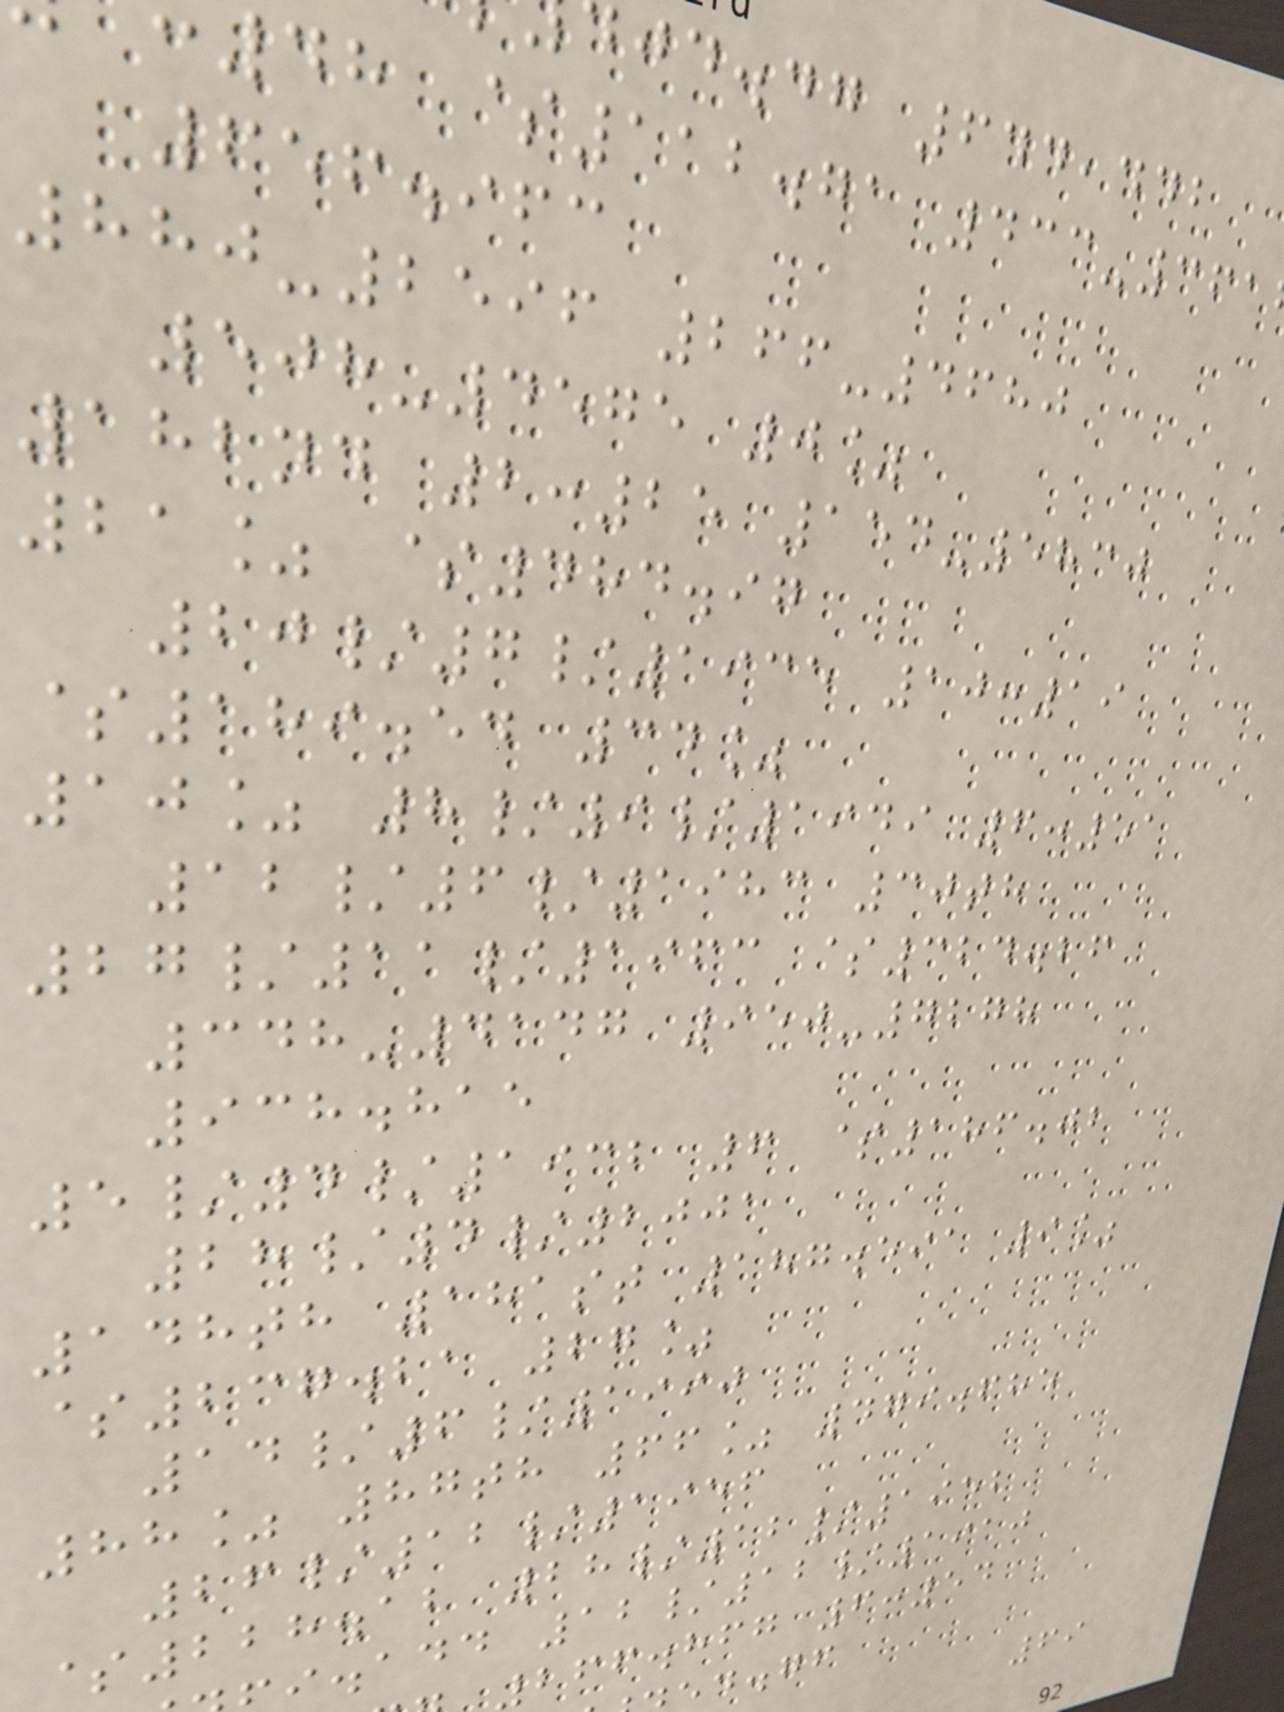jd.dg 644,442
48 $112.71 433-361
656.963
880-2596 266-4680
508-4575 0%
182nd 2:25 154-5830
21% $484.97
20/7/1935 10:19
$189.54 34%
10% 8/9/1949 6:51
12/6/1983 30th
27/11/1963 $324.26
348-4147 950-7278
938.815
5/4/1932 6 $186.02
28/4/2001
148th 181st 187.591 9%
$237.21 27%
14/6/1990
88% 87th 66% 479.685
26/12/1956
$228.12 28/12/1952
i.add 12/12/1910
bff.hfg 6:54
69
